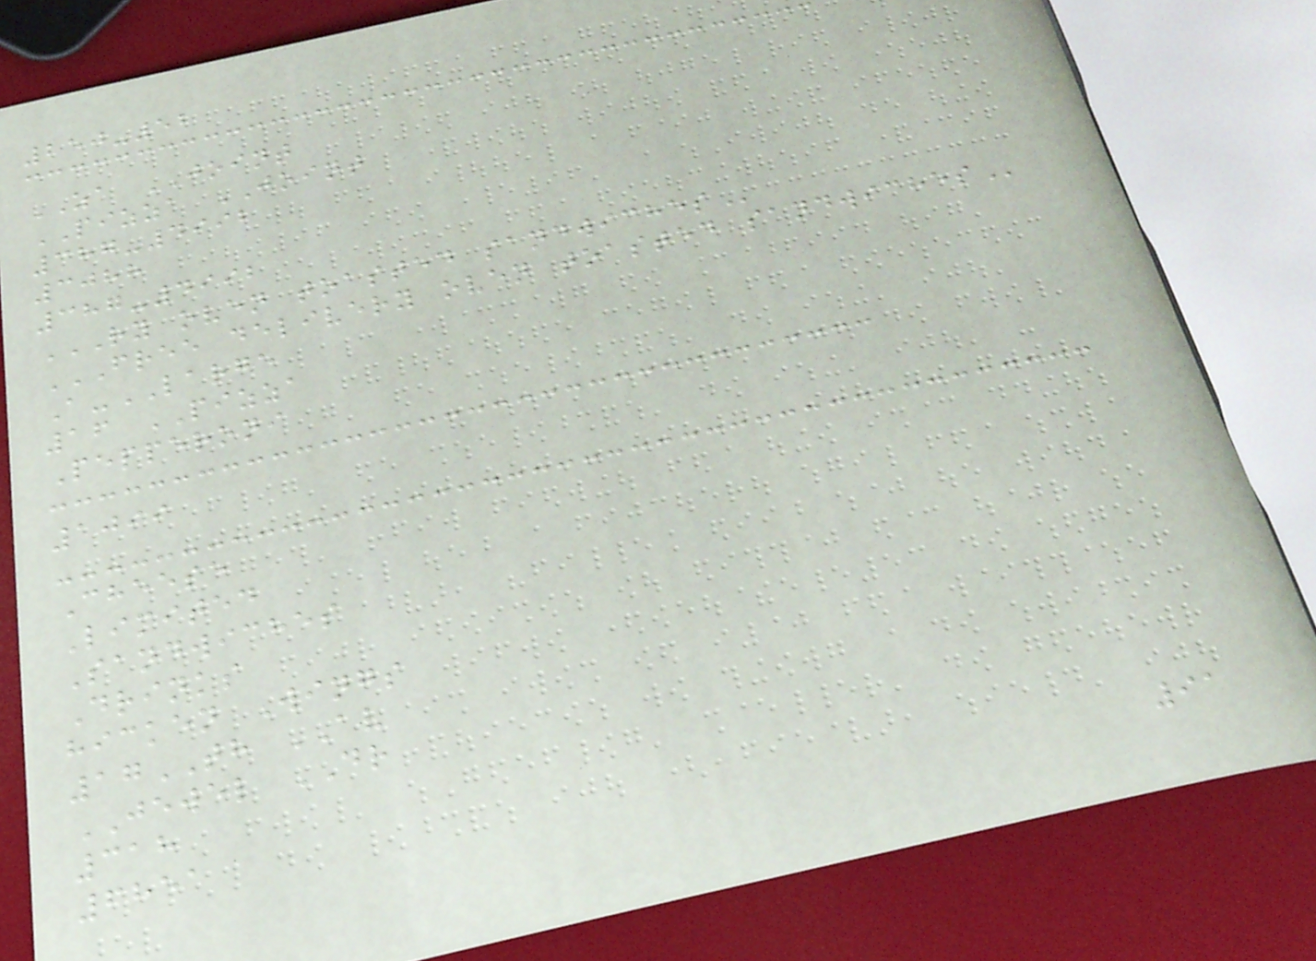250-52
ZA JOINT
PIZZA JOINT
387-4992
3088
387-4992
RY OVEN TOASTED SANDWICHES
FREE DELIVERY OVEN TOASTED SANDWICHES
A-LARGE
16 PIZZA
Pepperoni
1099
Cheese
Limited
Sandwiches
Drinks
hicken Wings
17TH AV
JEWEL DR
318
6851
91
